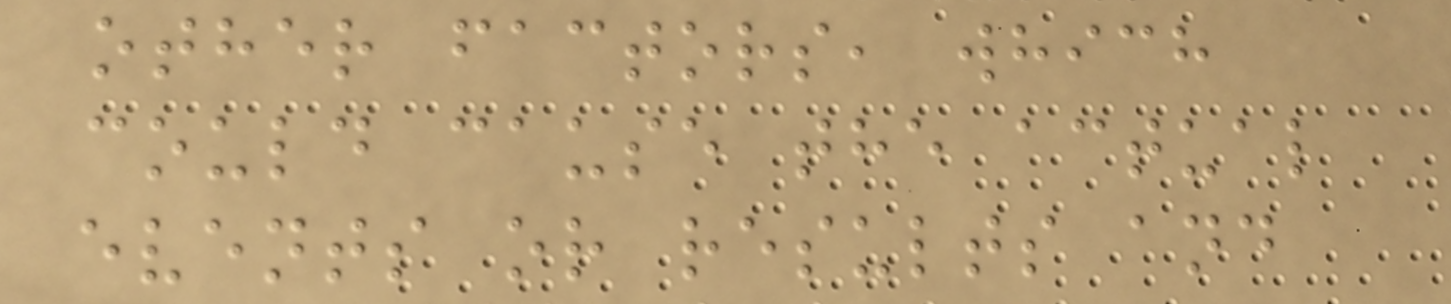other factors, which
could cause the actual
events or results and
